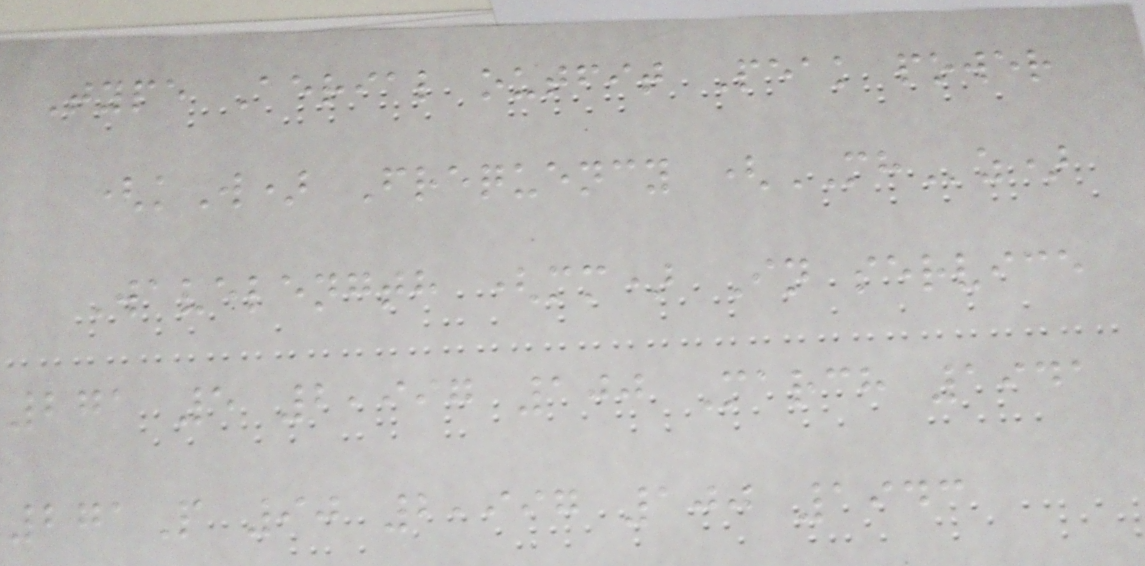Type Aerial outfit Peak power
(kW) Frequency (MHz)
Wavelength (mm) In service
271 5 2,997 100 March 1941
271P 90 2,997 100 1943
